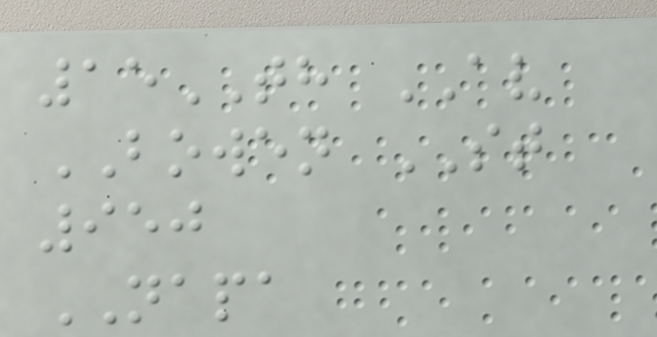15TH AV
BOWEN ST
950
NAPA
